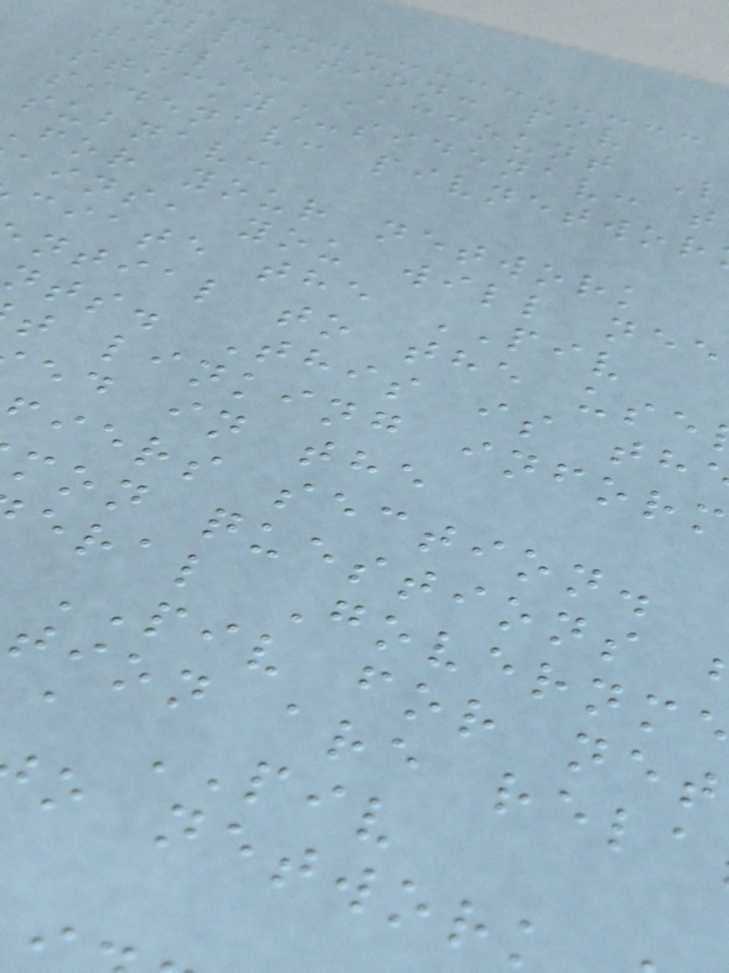collection: piv
title: Account L
sticky_sidenav: t
sidenav: pivnetwor
subnav:
for your network
ains, you will nee
ciate the PIV
ntial to the use
nts. This is th
t linking inform
ed in the
iers section.
mon questions
eral Governm
PIV for net
tion are rela
a PIV
o networ
